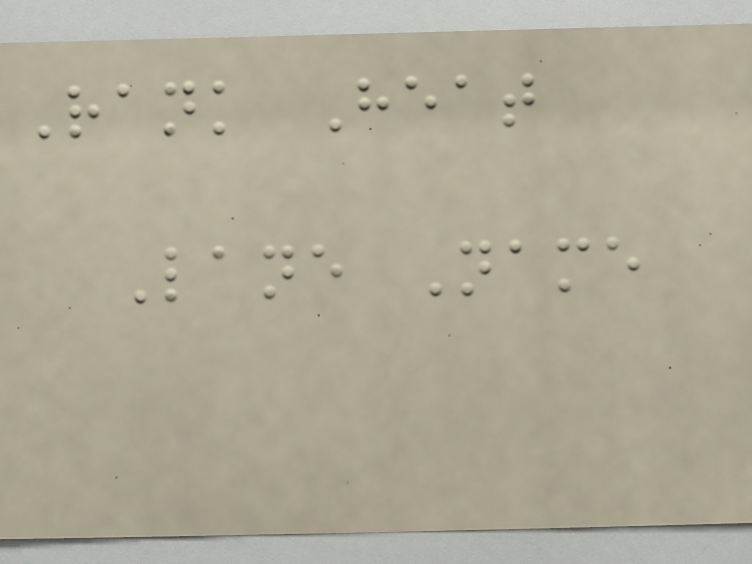Rank Heat
Lane Name
